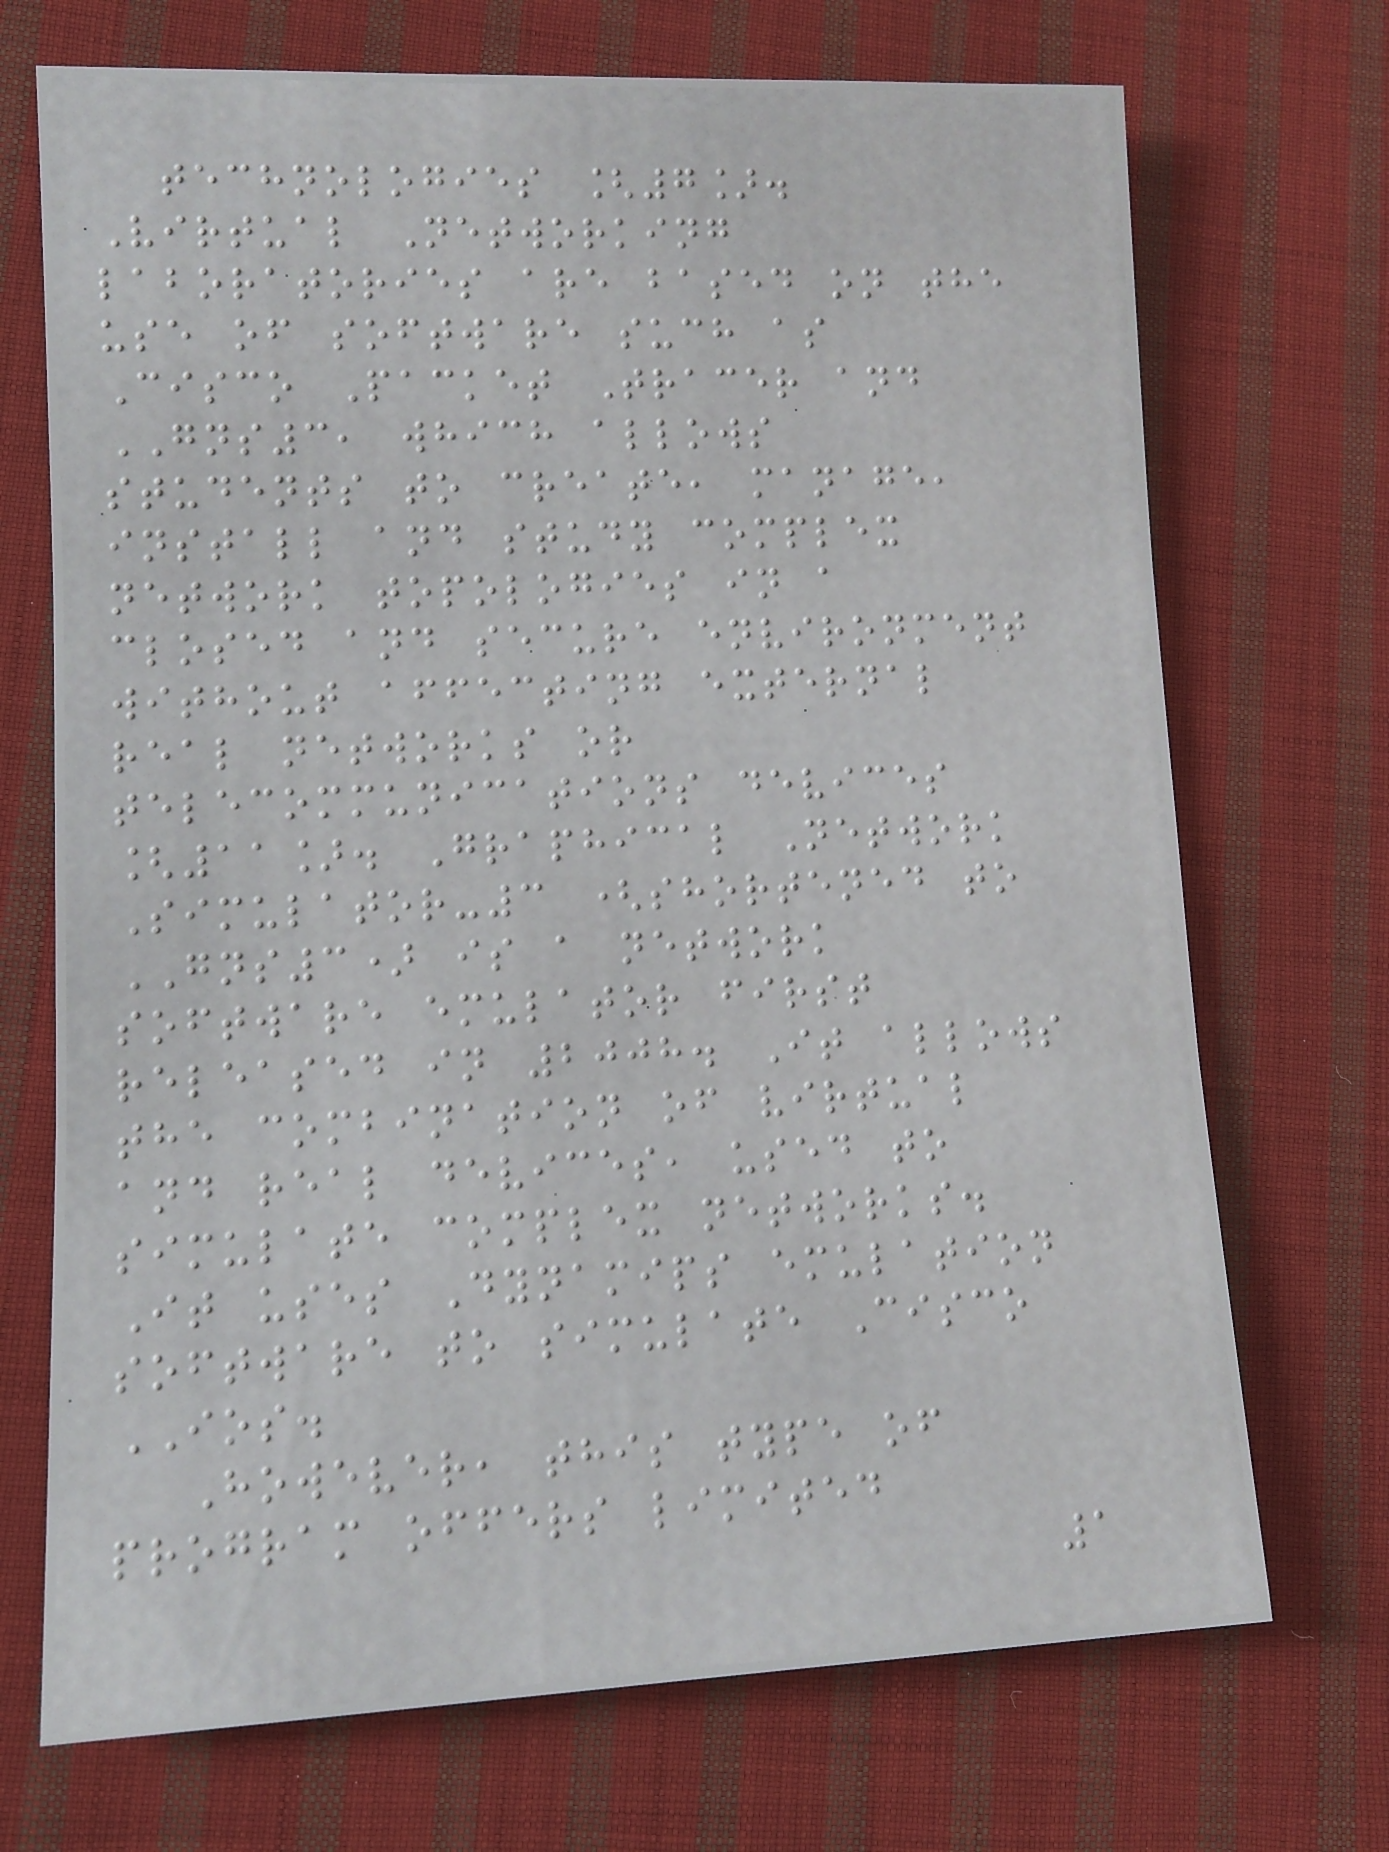technologies [7].
Virtual Networking
laboratories are based on the
use of software such as
Cisco Packet Tracer and
GNS3, which allows
students to create, manage,
install and study complex
network topologies in a
closed and secure environment
without affecting external
real networks or
telecommunications devices
[11]. Graphical Network
Simulator-3 (shortened to
GNS3) is a network
software emulator first
released in 2008. It allows
the combination of virtual
and real devices, used to
simulate complex networks.
It uses Dynamips emulation
software to simulate Cisco
IOS.
However, this type of
program offers limited
1
